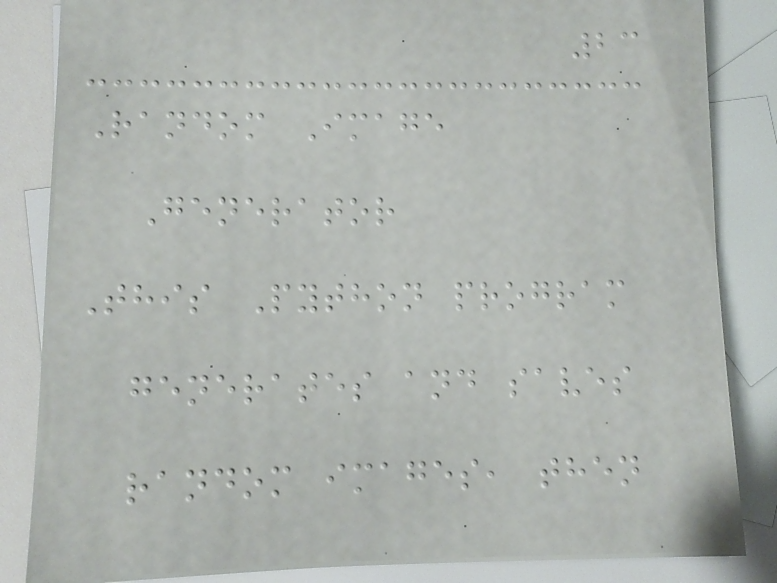23
Random Image
Generator
This Python program
generates and saves
random images, then
